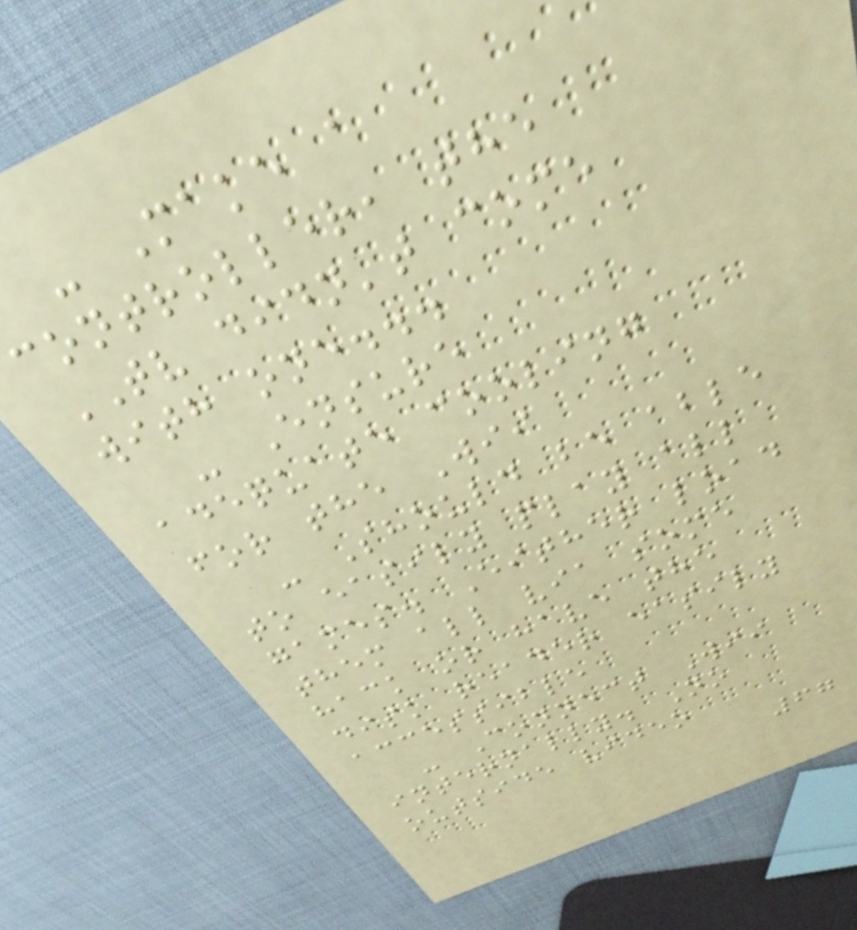- Make a
controller, the
TV didn't come
with one...
- Ensure
adequate cooling
for the Wii
- Should be able
to easily play all
games. Either load
them all via some
hack or have the
disk reader easily
accessible
- Connect Wii
internally. No
outside video
67
